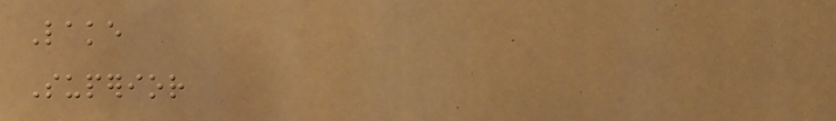Lake
Superior
